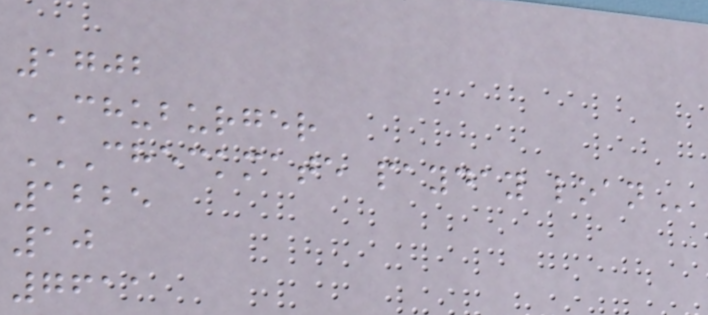1702
CHUBURGER
CHECKMATE PAYDAY LOAN
1225
10
7611
